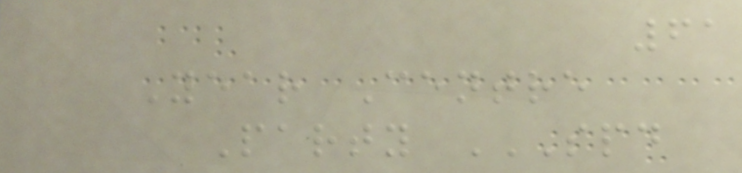61
Year Centre
Party SPD
